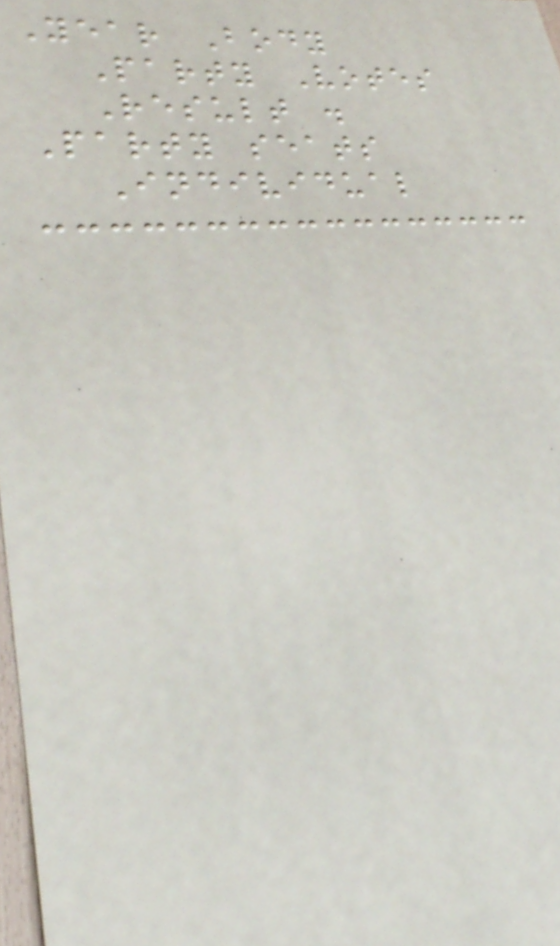Year Body
Party Votes
Result .
Party seats
Individual
